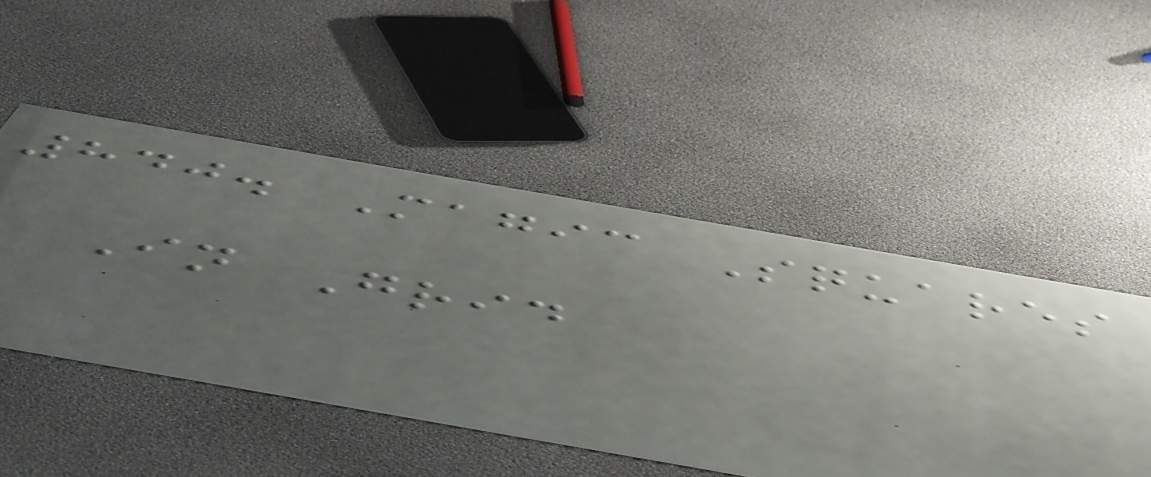840. Magic Squares
In Grid
